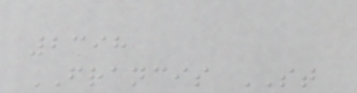2398
FRANCIS ST
